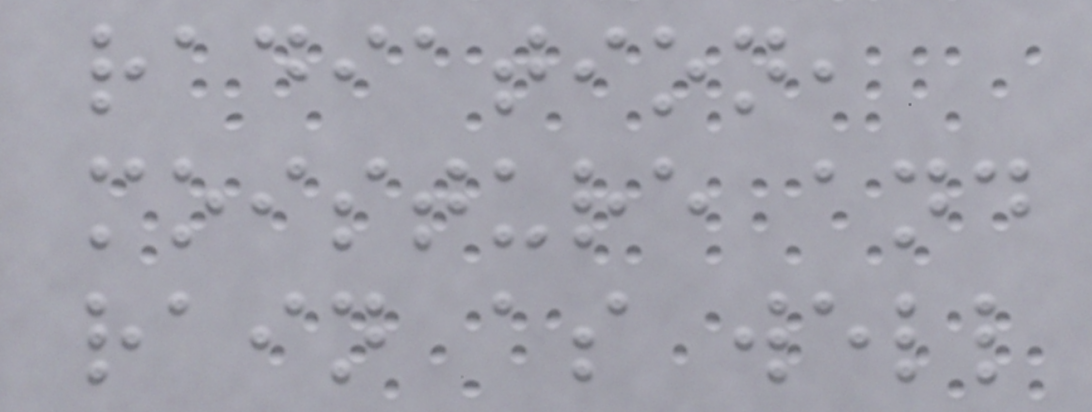radiation,
moisture and
rain as well
